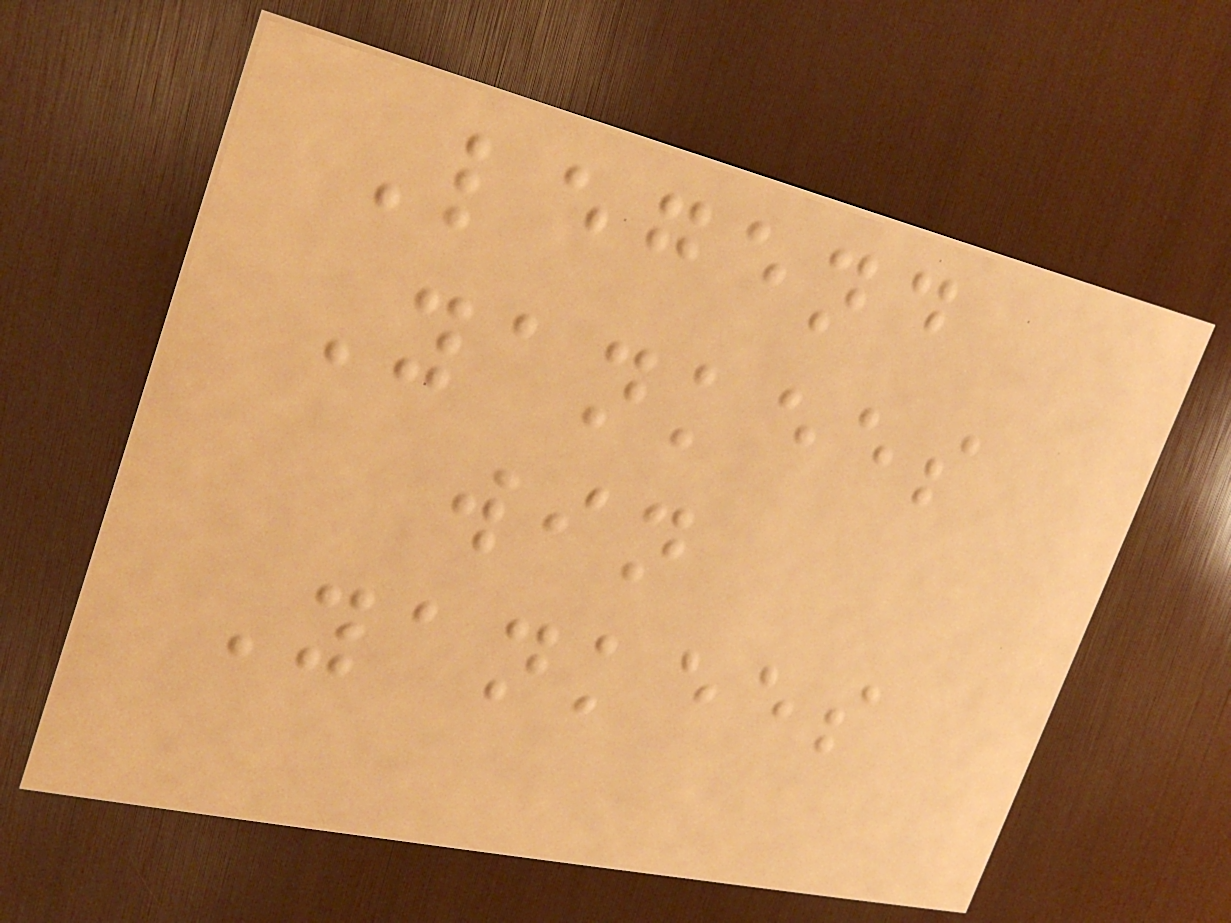Legend
Yankees
win
Yankees
